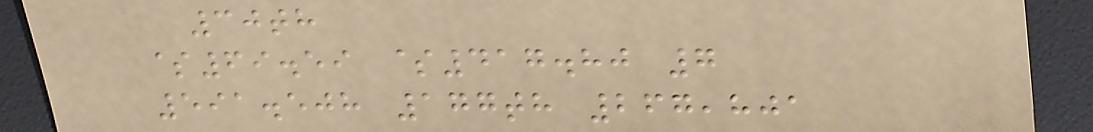30th
$69.59 $417.80 7
591.508 177th 267,801
